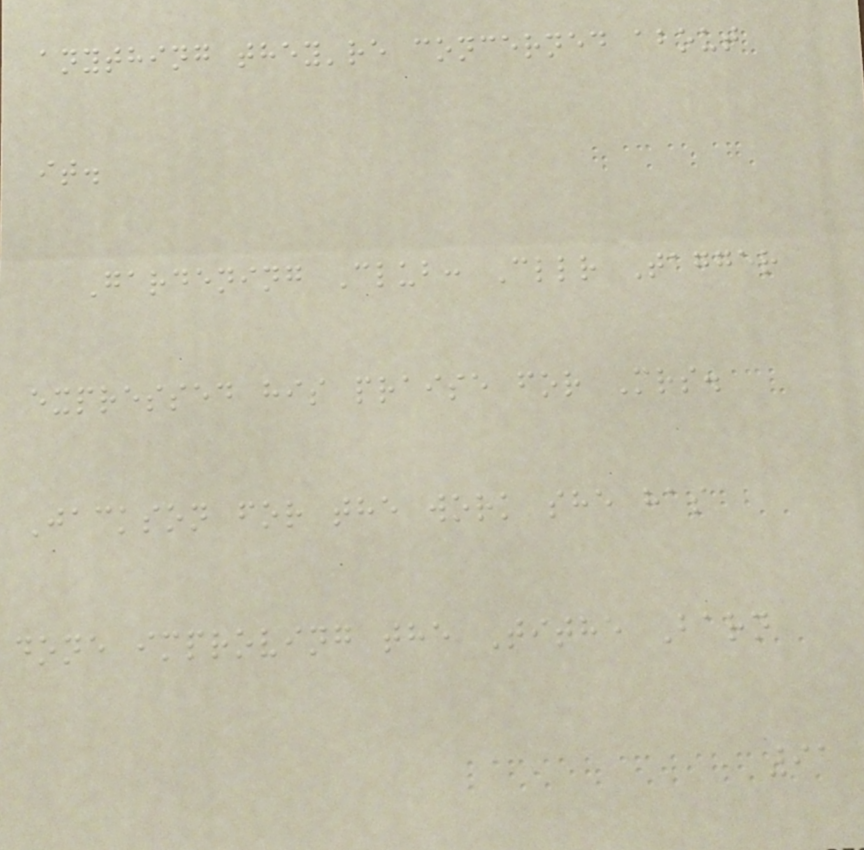anything they're concerned about
it.
Gardening Club: Cllr Tagger
expressed his praise for Mrs.
Jackson for the work she has
done improving the Tithe Barn
91
